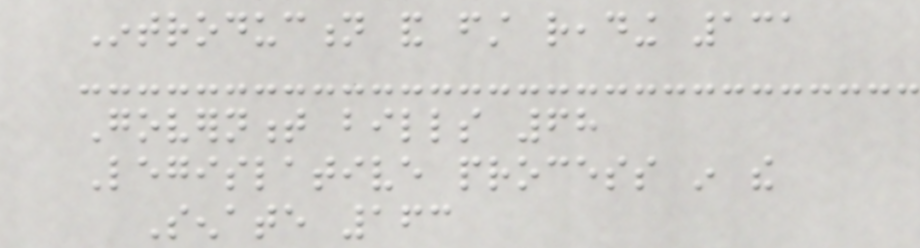Introduction and first reading 131
Government bills 68
Legislative process in the
Senate 163
